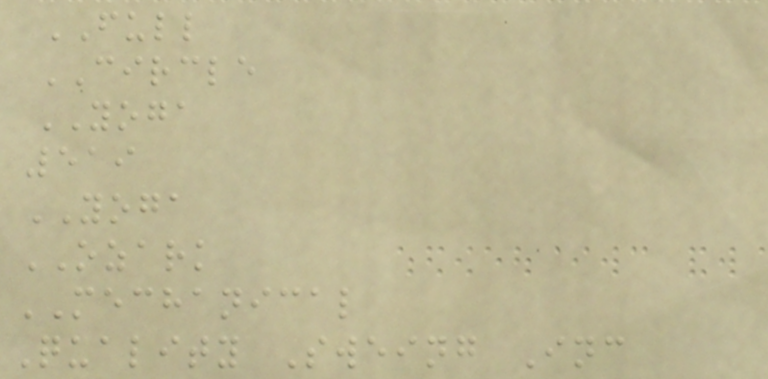FULL
CIRCLE
YOGA
519
YOGA
OZARK
MECHANICAL
Quality Sweing Inc
